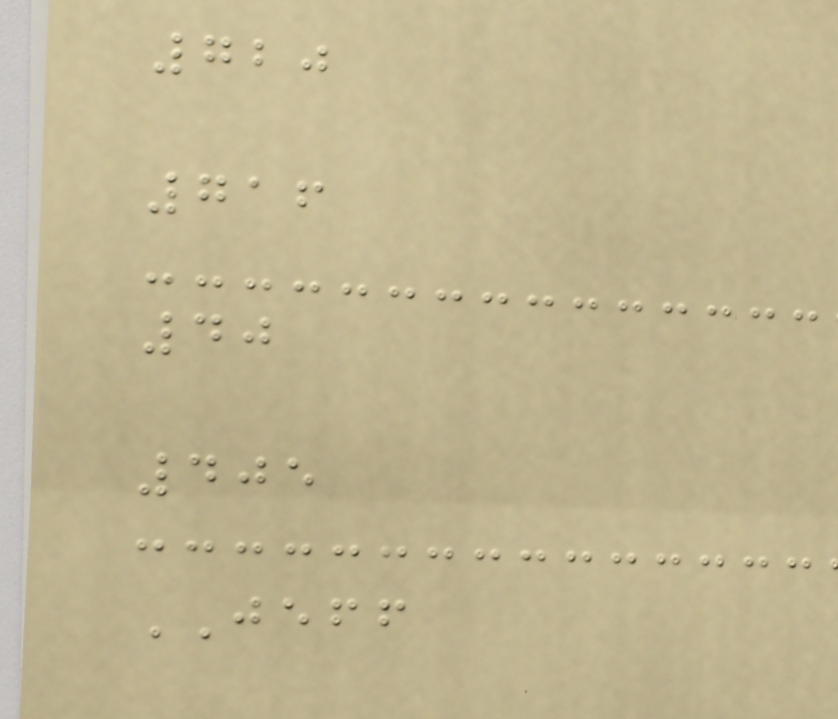720
716
40
405
JEFF
